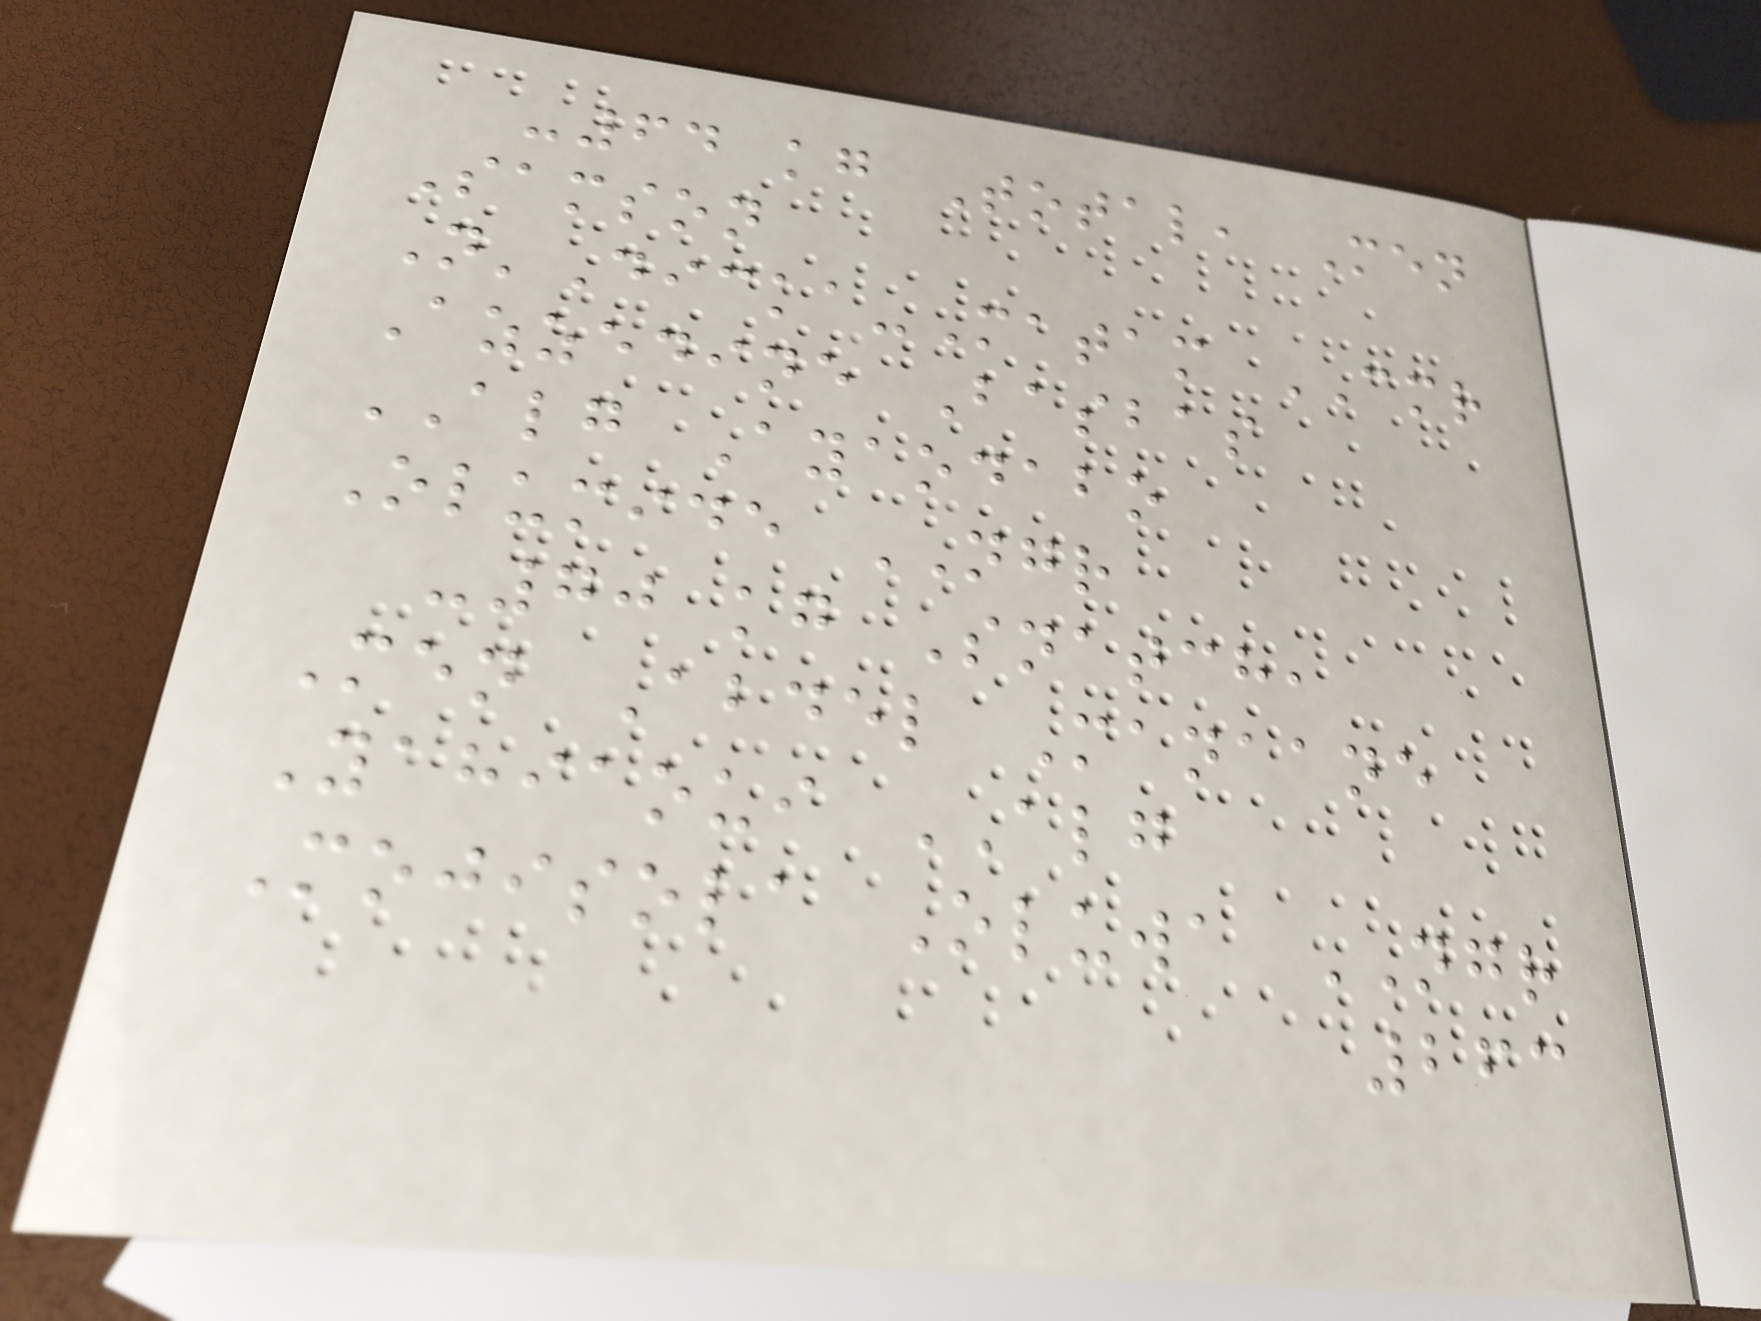-64 kg Total, Men
Samson
N'Dicka-Matam CMR
Azzedine Basbas
ALG Ayaodabo
Olumide NGR
-70 kg Snatch,
Men Abdel Manaane
Yahiaoui ALG
Mojisola Oluwa NGR
263
